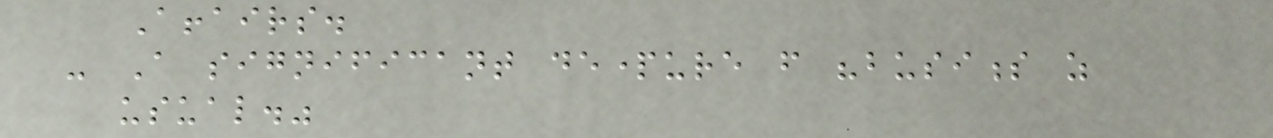Affairs.
- A significant departure from "business as
usual."
